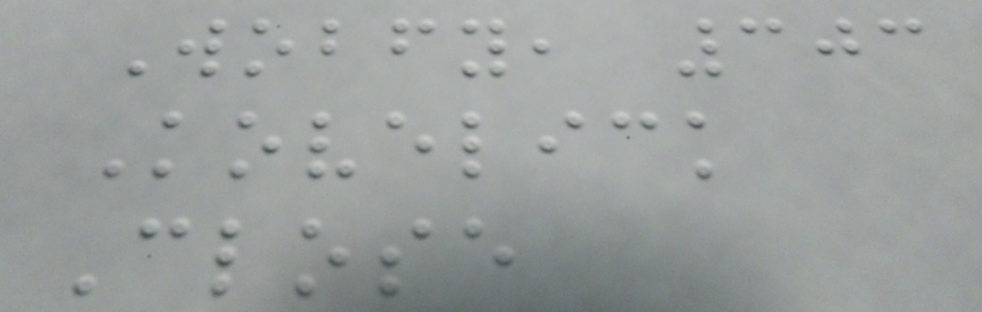Wobfy, 303
Kovelick
Close
